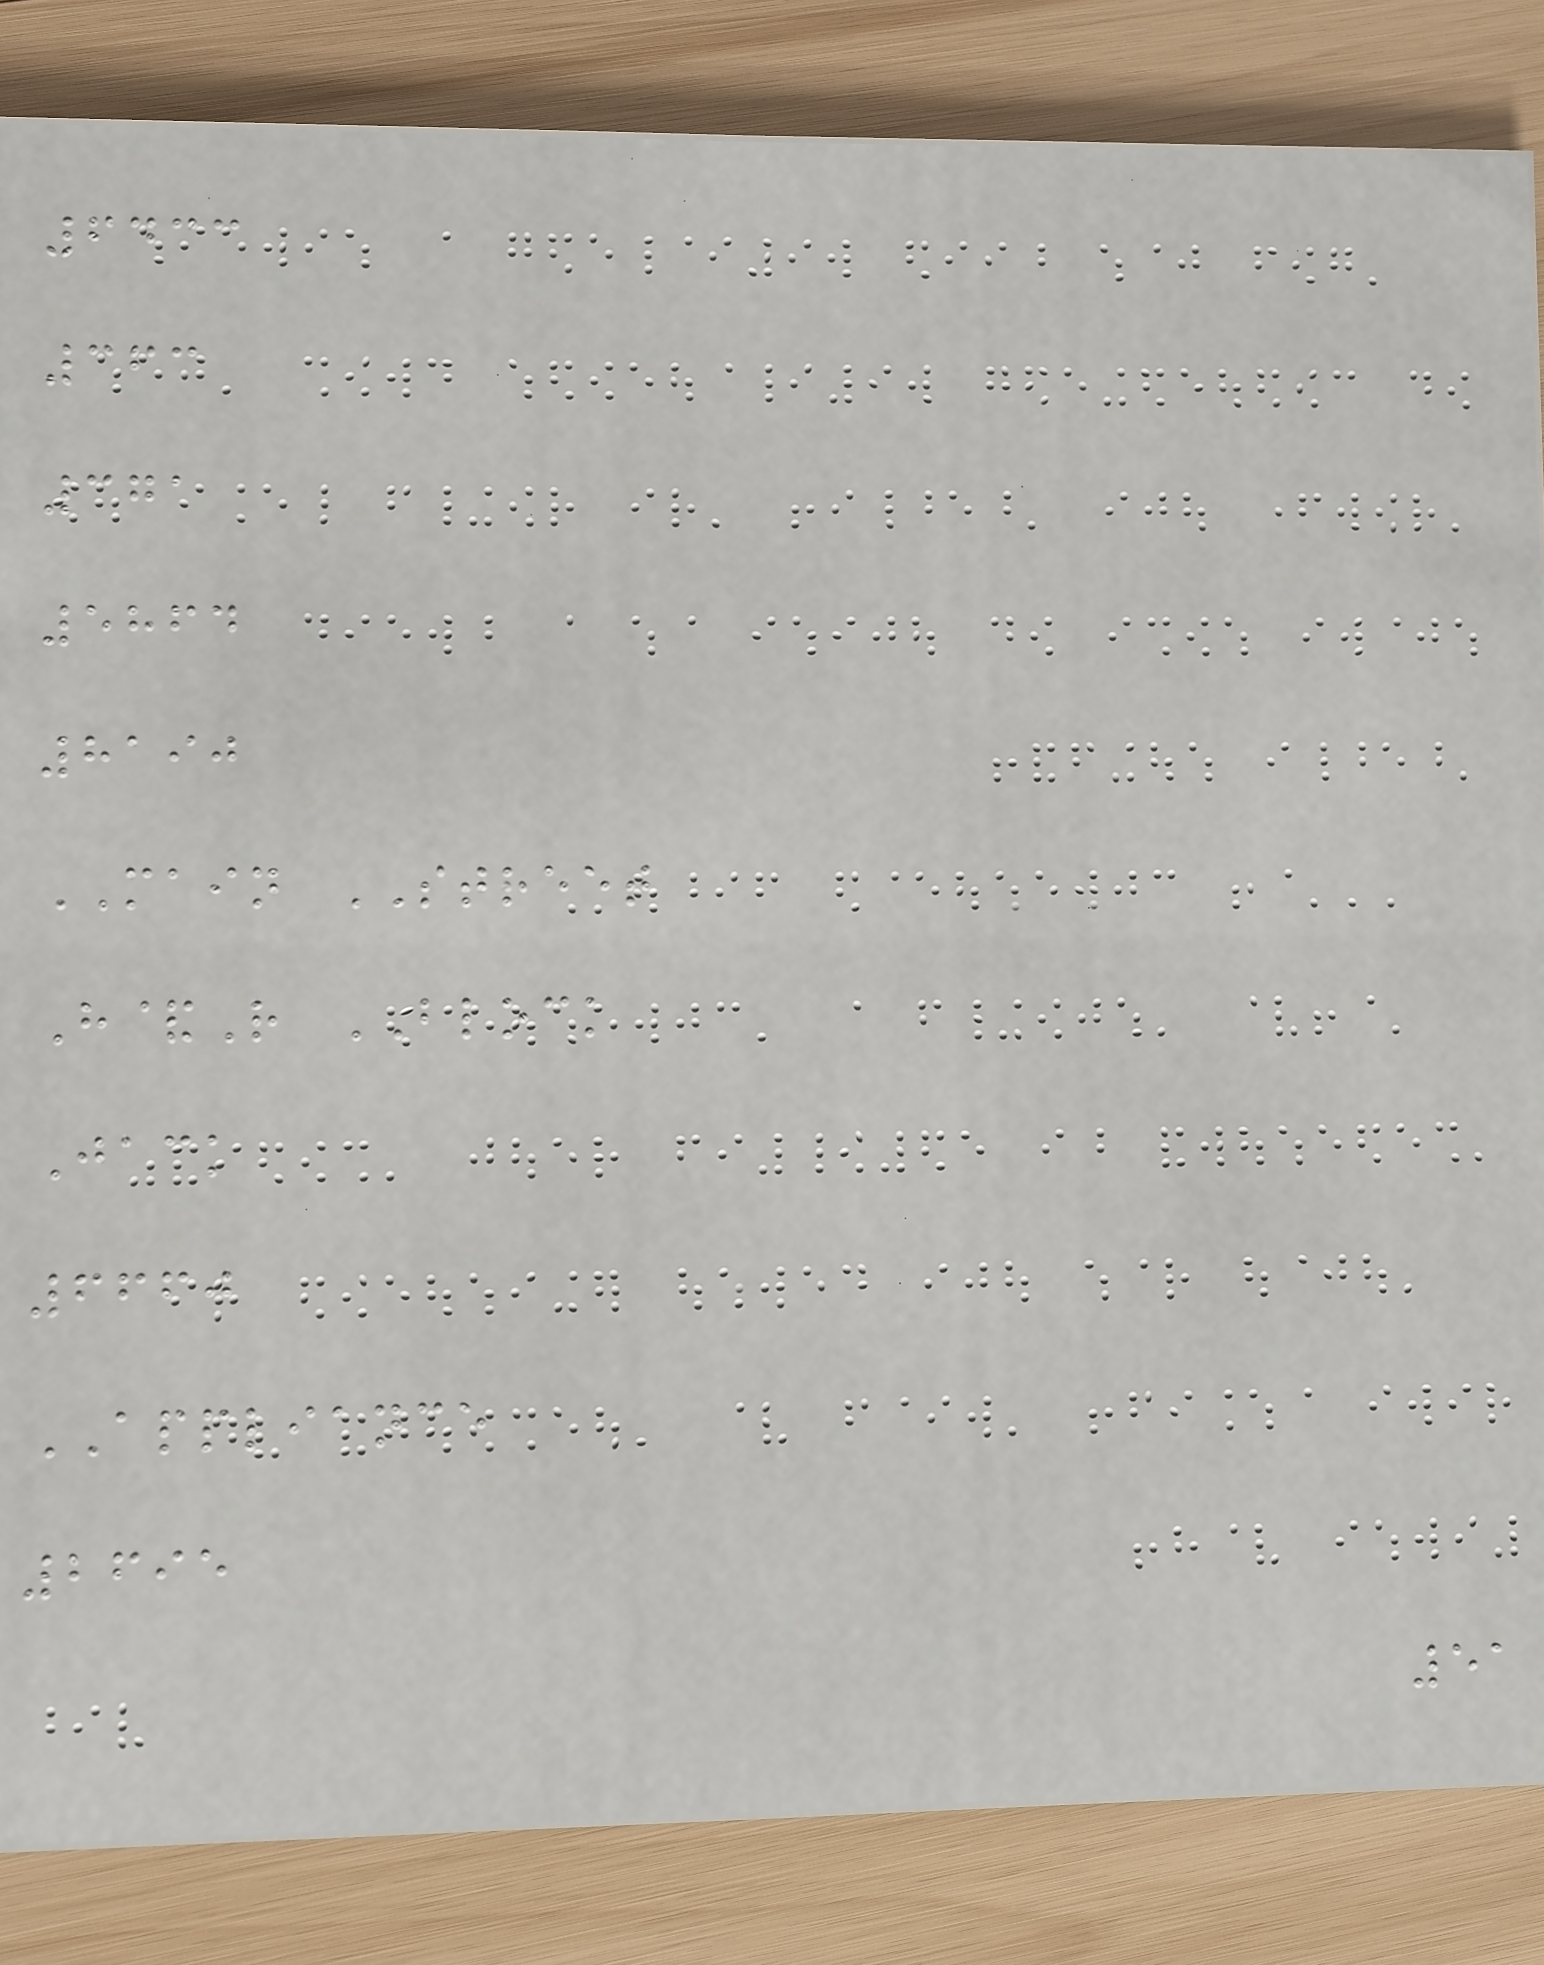6433
363
371
5864
8190
MAIN STREET
H&R BLOCK
Jack
6660
APPLIANCE
2695
51
